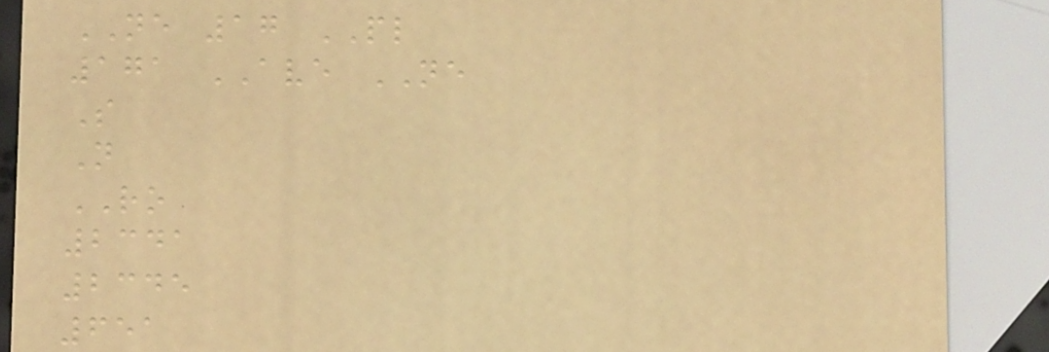NE 17 PL
171 AVE NE
S
N
RO
2341
2345
651
